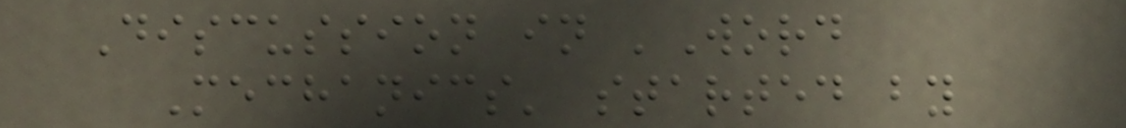Discussion in 'Word
Mechanics' started by
